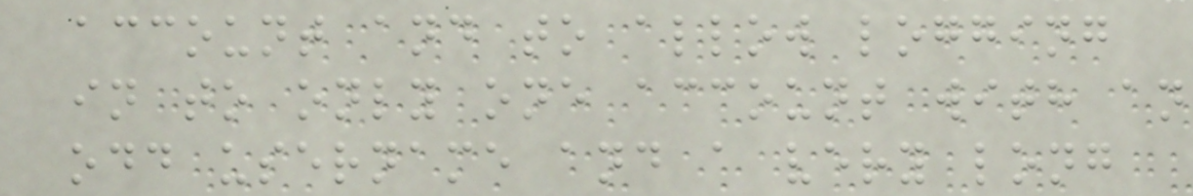account and to allow logging
in to only one account with an
odd username and a very long
